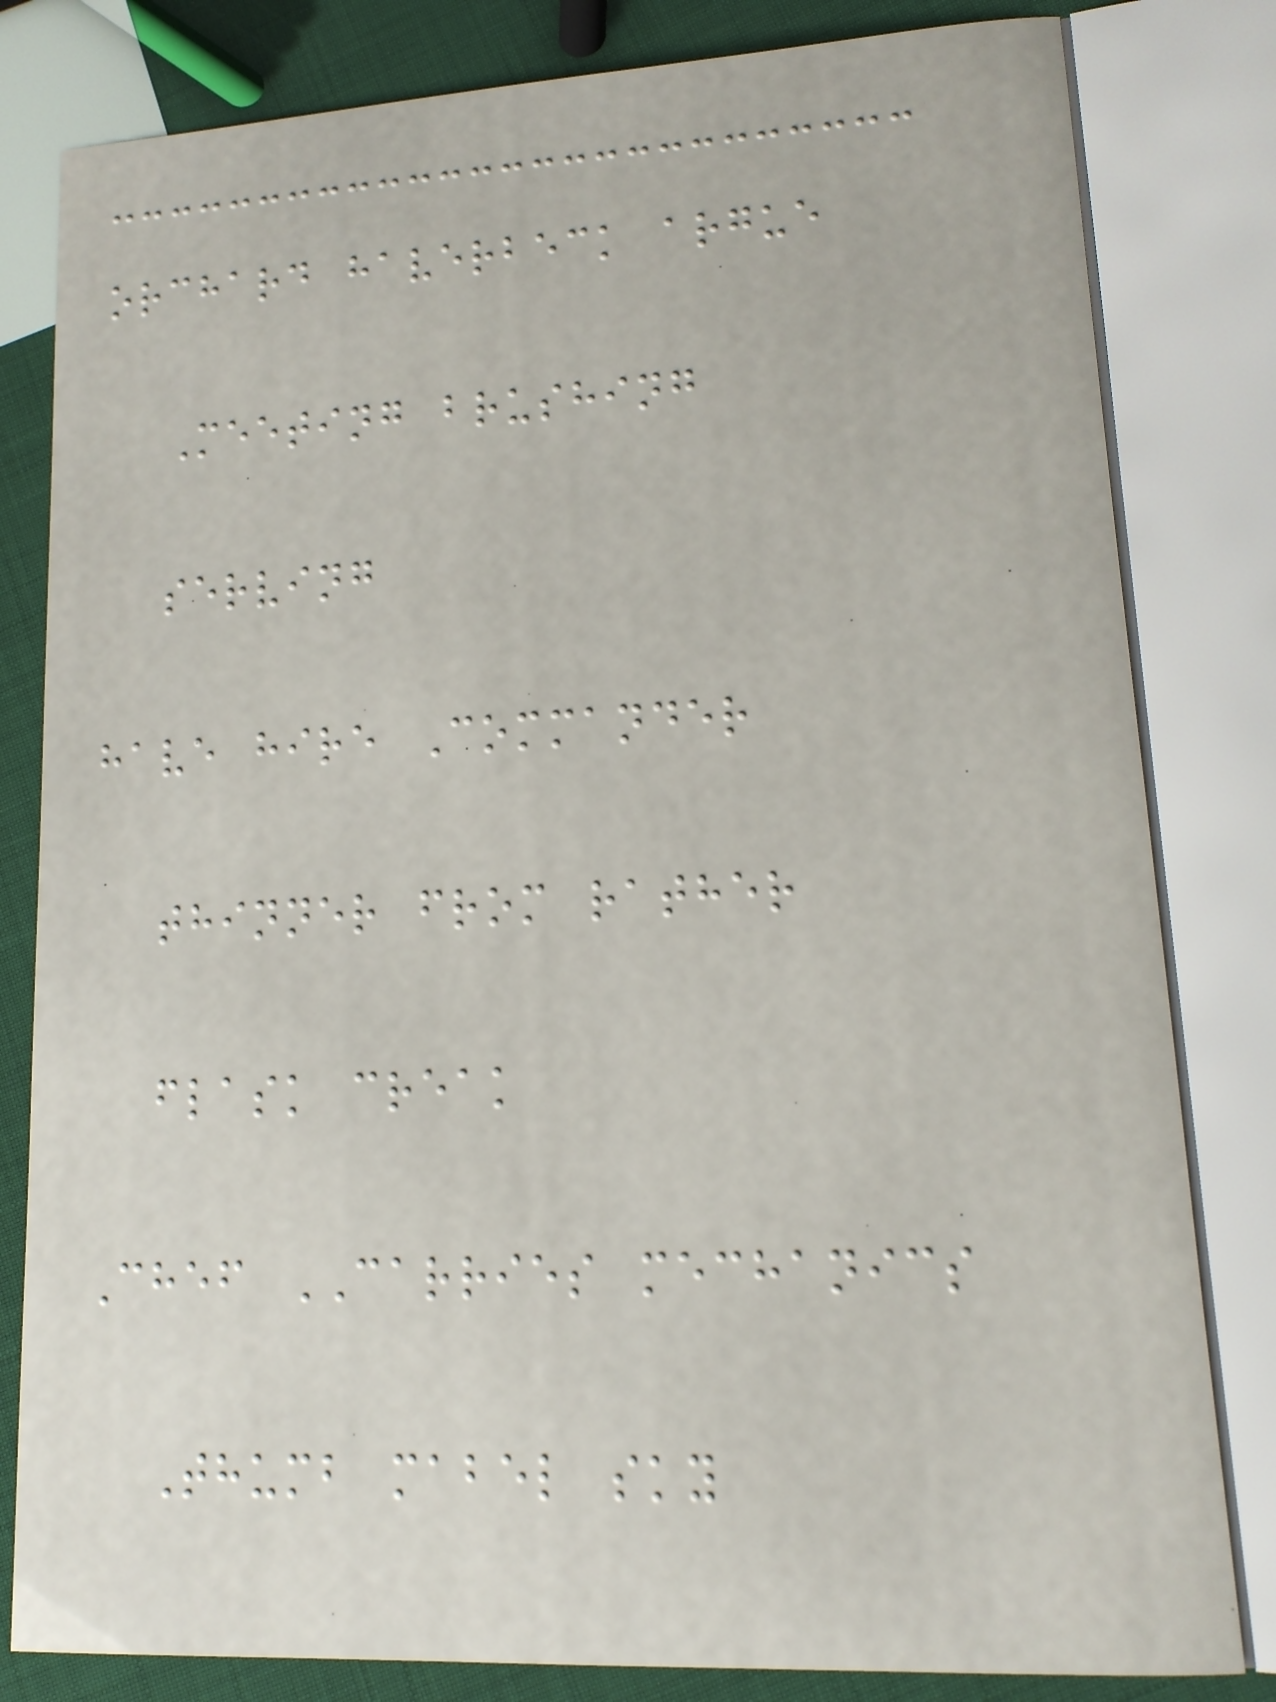orchard haverbeck argue
Meeting brushing
serving
have hire Commander
thinner from rather
flask creak
Chef CARRIES mechanics
Thumb mabel sky
